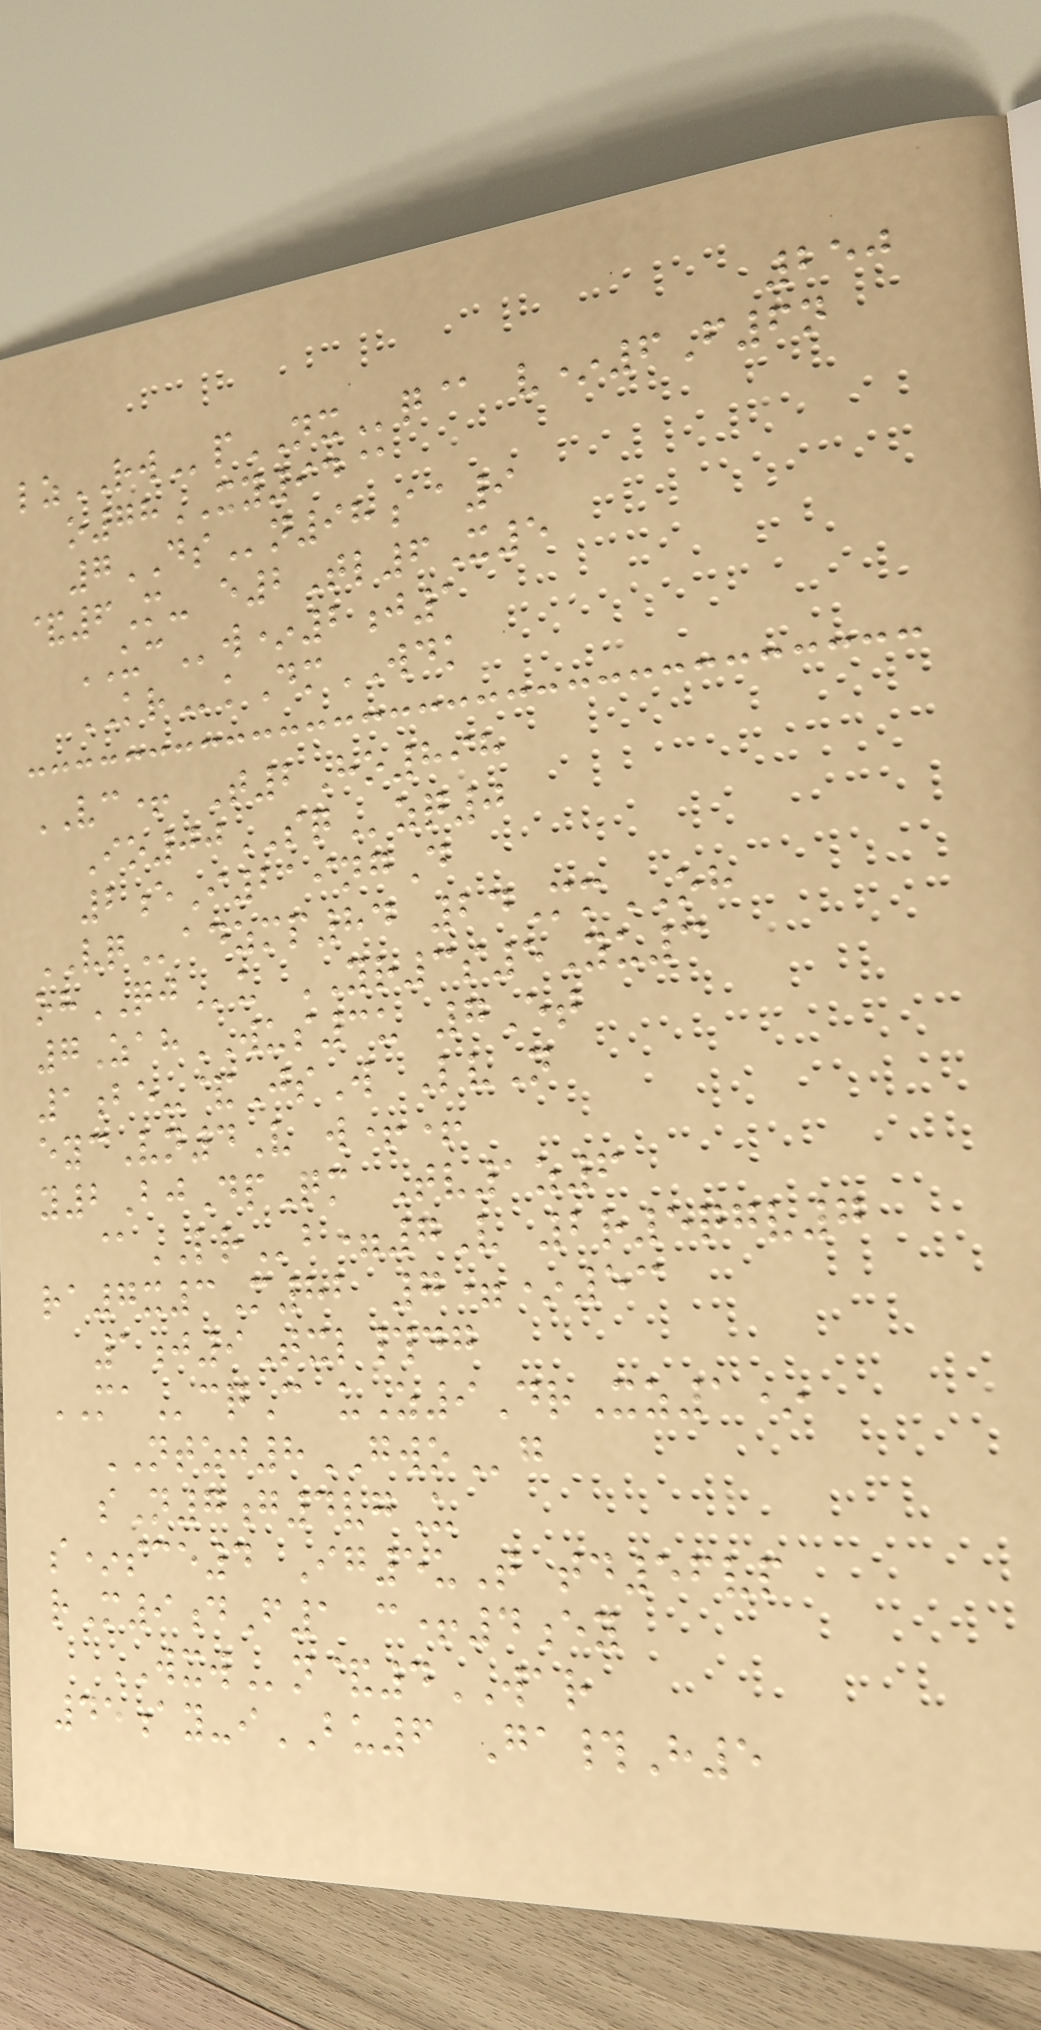250
lzRWpNXq@ v*6F6n
o78XY94@
7DSn98aa9
&6M- e2Tl6X5
UCw*2j1
KRkDmWDK
VC+ T2Ho898
Io00SQzq0
2eI219ngD
VQadzmp84 24MmOH
ohQJu YR3s5Yu3
7ZahWUS3u 7Et
1be-&JsW LvN
eycVn4V w++
y2BjDpQm Tv1z6
@LRb=7V 2r5qgv7
ra7x3M82 7=*53
1j9Txl#dg
MAcqC uZ9DrXz1*
NTZJ8GWOg
sN7g4vgU
s*sce4 Ig5uT td56vp
rM9dF1 c+4ey
WXWn&4WAR
45ay-iBU6 Ga#H5
